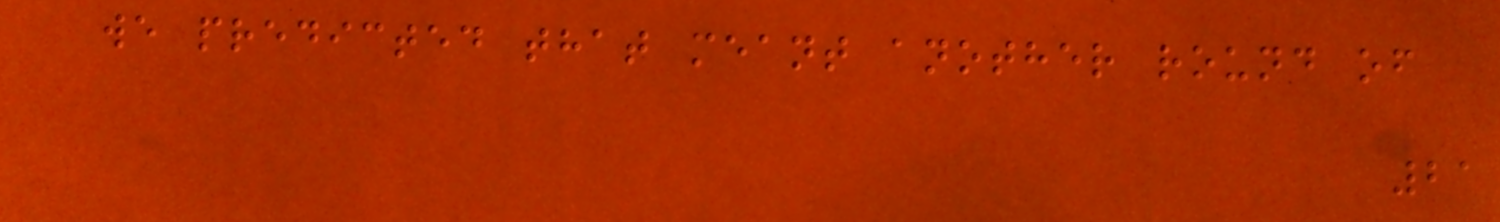we predicted that meant another round of
21
